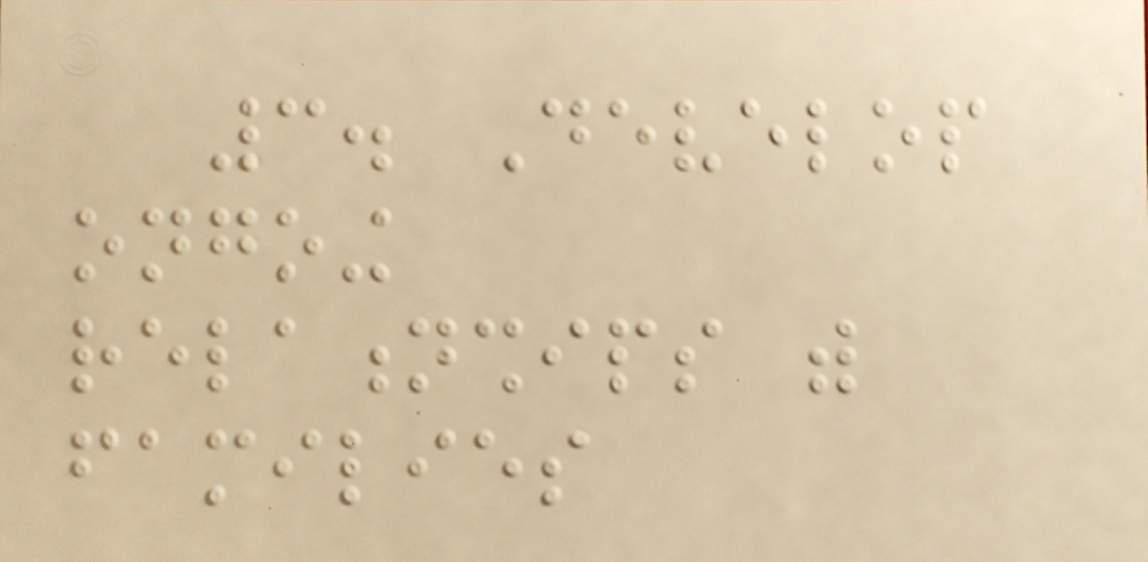3. Develop
ongoing
relationships with
families
